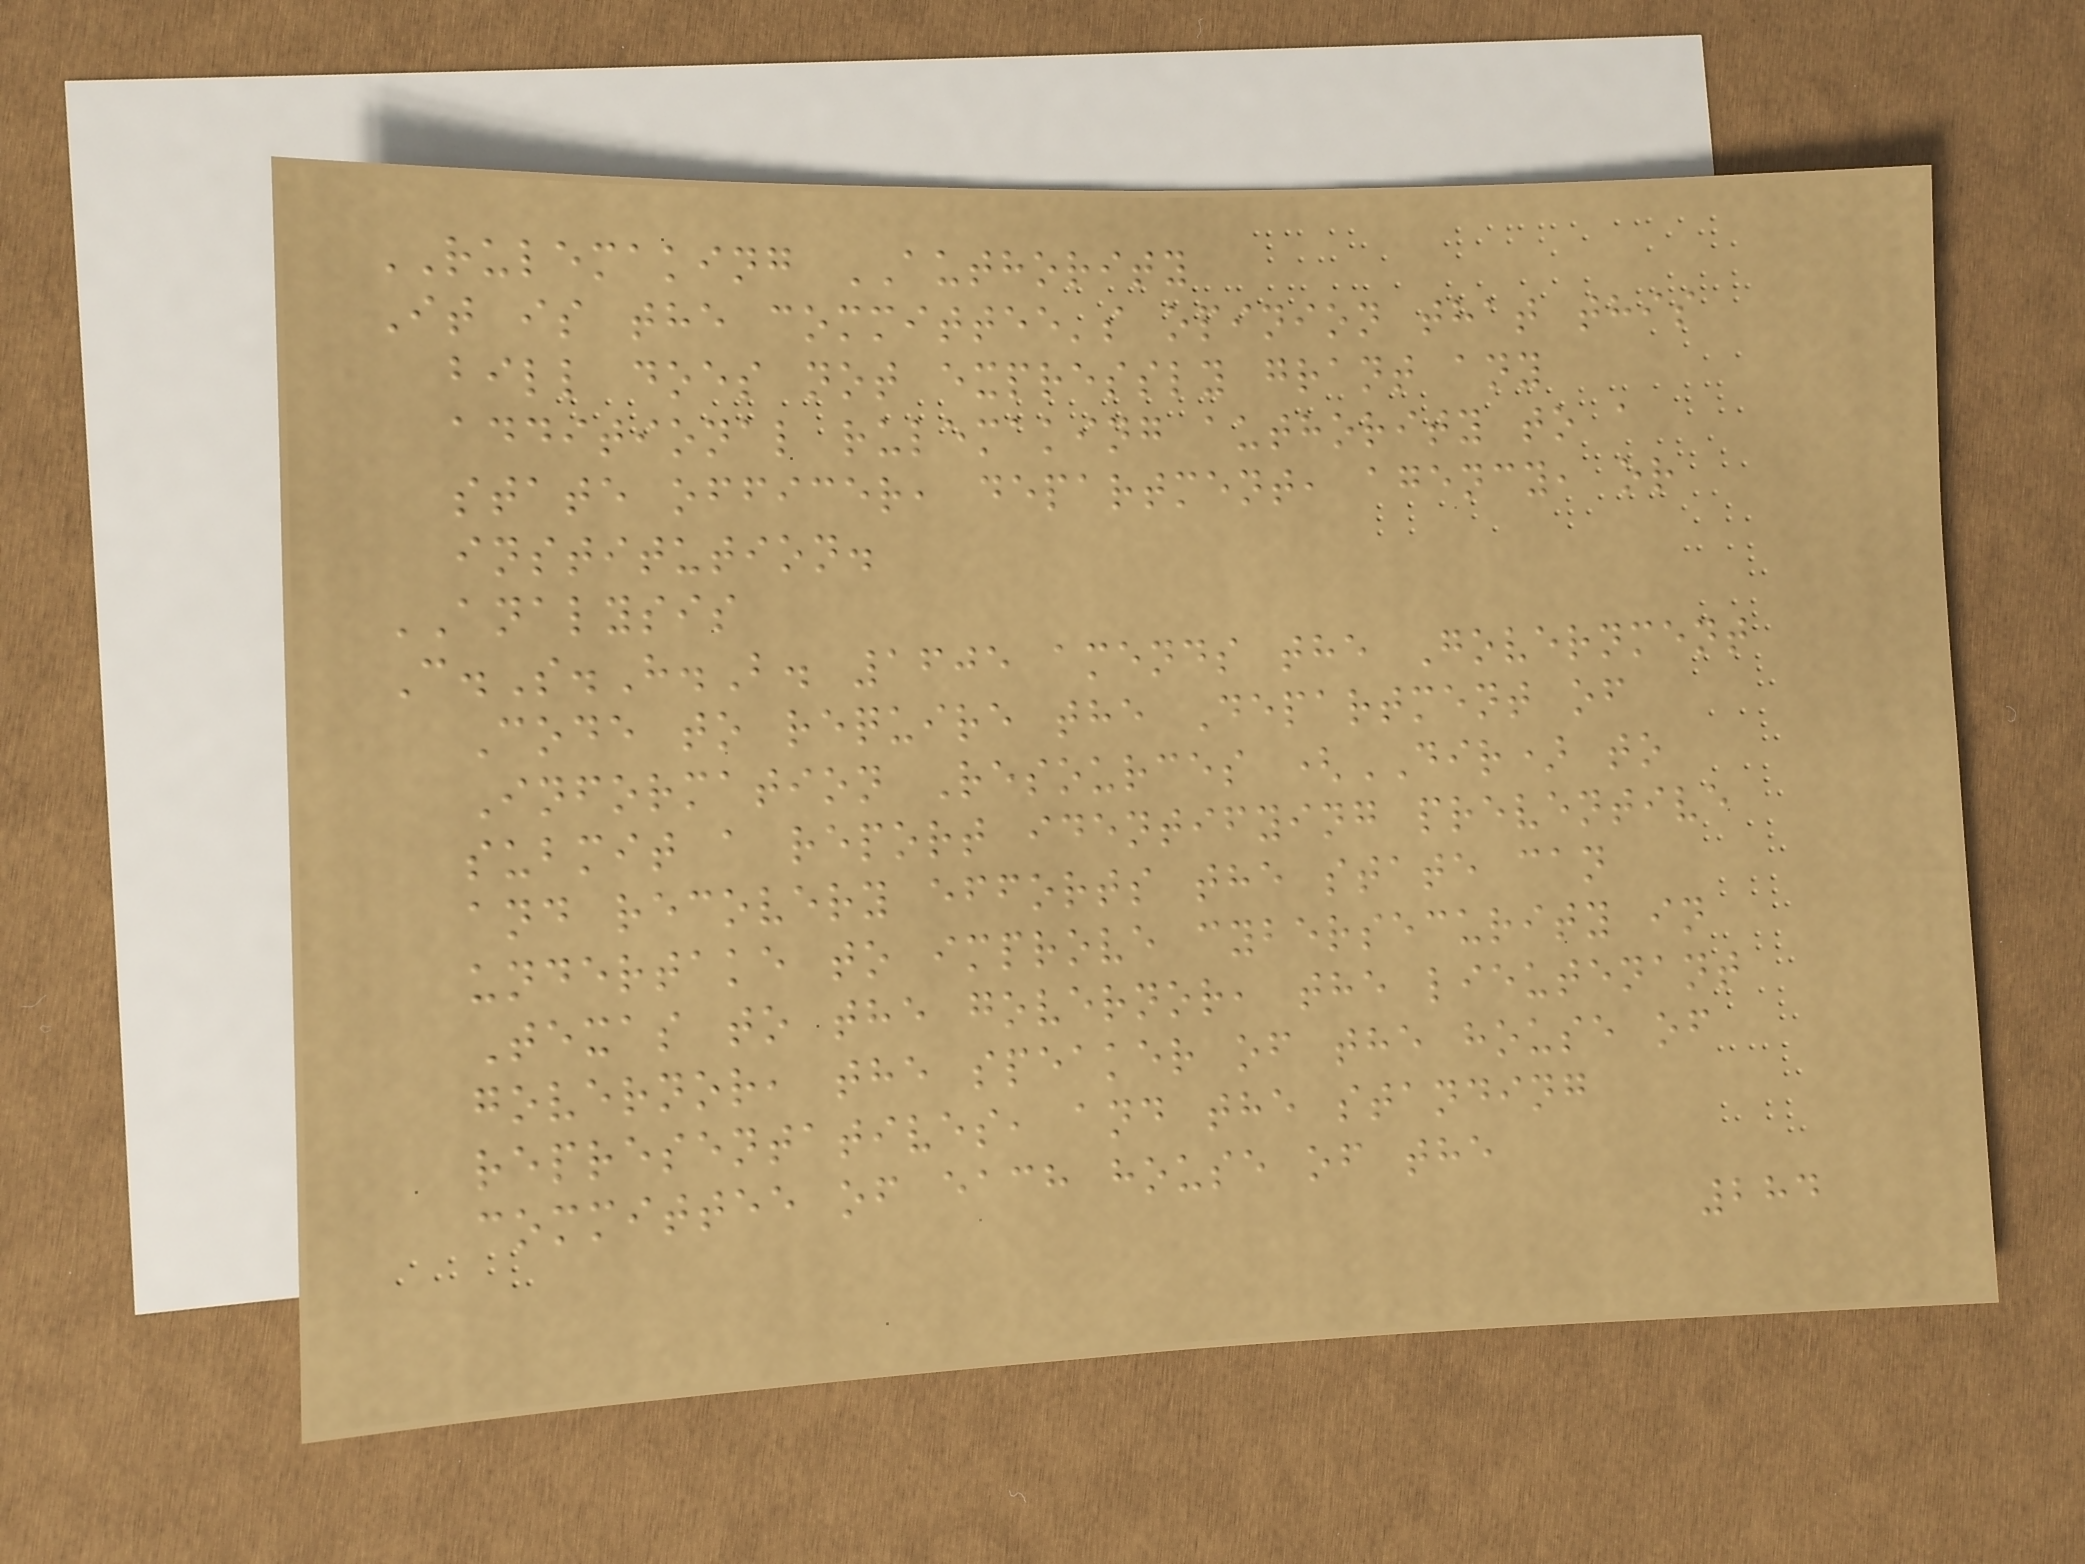RULEMAKING AUTHORITY
It is the committee's opinion that this
bill does not expressly grant any
additional rulemaking authority to a
state officer, department, agency, or
institution.
ANALYSIS
C.S.H.B. 1605 amends the Government
Code to require the Department of
Information Resources (DIR) to
submit a report identifying preventive
and recovery efforts the state can
undertake to improve cybersecurity in
Texas to the governor, the lieutenant
governor, the speaker of the house of
representatives, and the standing
committee of each house of the
284
